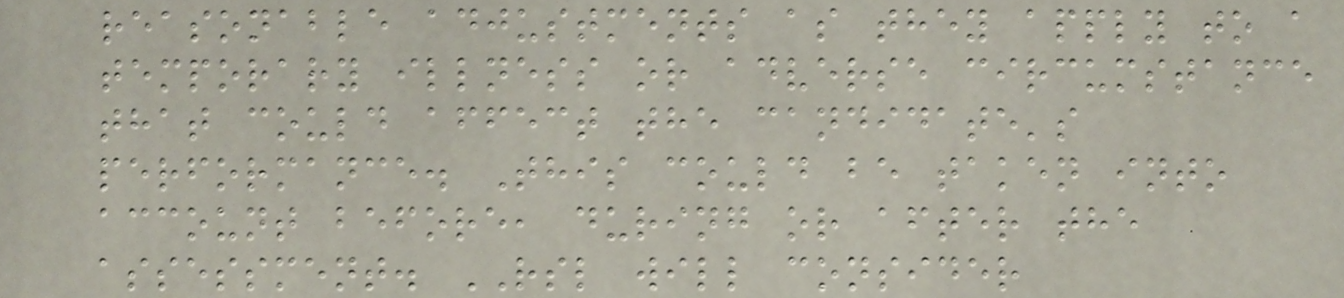reasonable adjustments as they apply to a
temporary illness or adverse circumstance
that could affect the candidate's
performance. This could be taken into
account before, during or after the
assessment. RSL will consider
